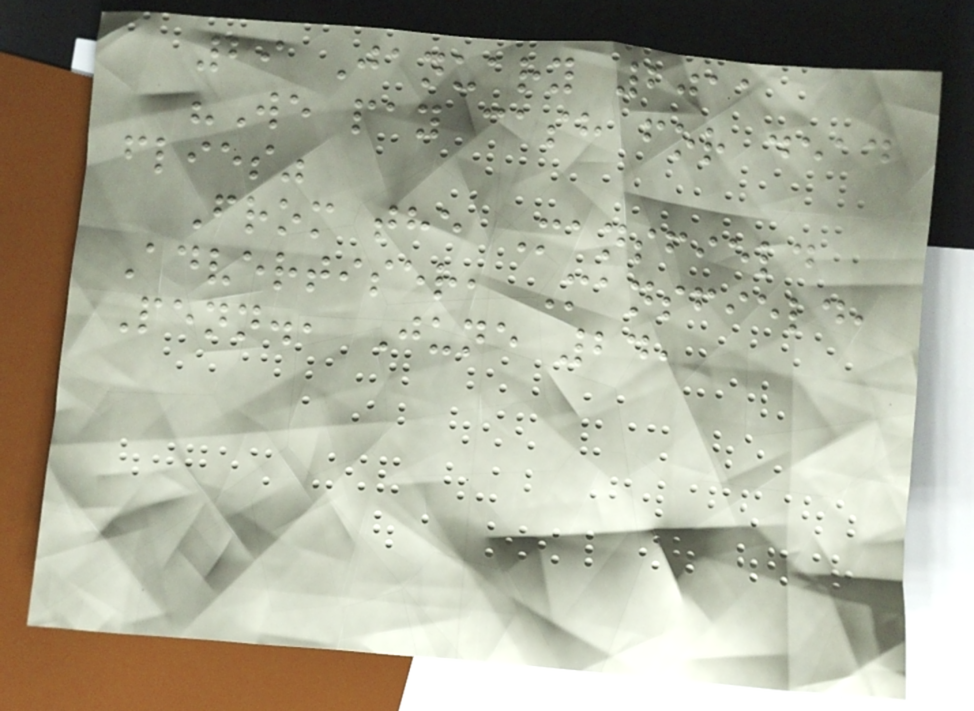29 January 2011
"We pay cash for dead
flies"
From the Mansfield
Advertiser, Mansfield,
Penn., June 24,
